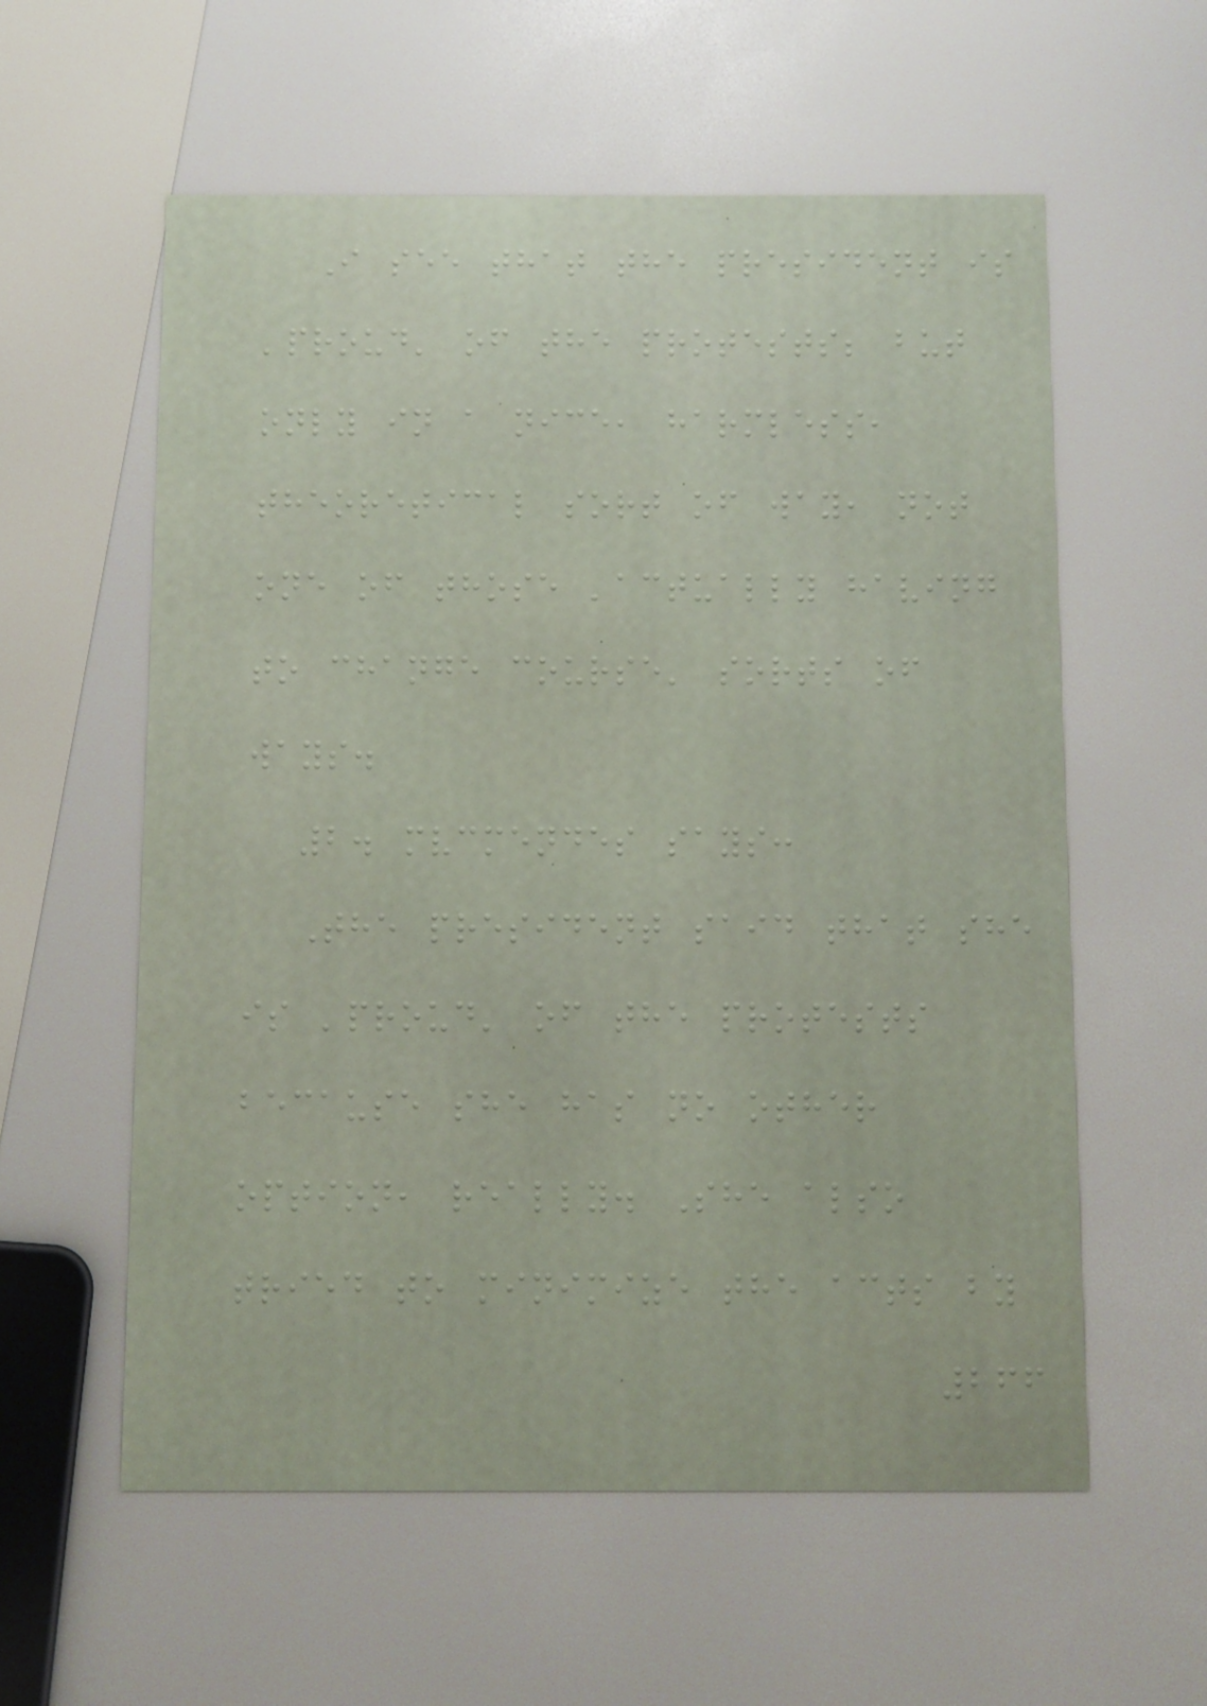I see that the president is
'proud' of the protests; but
only in a nice, harmless,
theoretical sort of way, not
one of those 'actually having
to change course' sorts of
ways.
2. mvcmendes says:
The president said that she
is 'proud' of the protests
because she has no other
option, really. She also
tried to minimize the acts by
266
